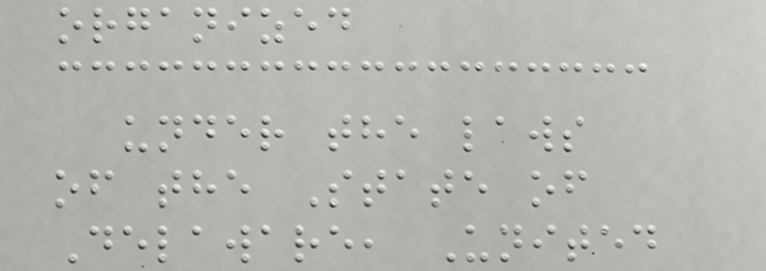organized
under the laws
of the State of
Delaware, United
